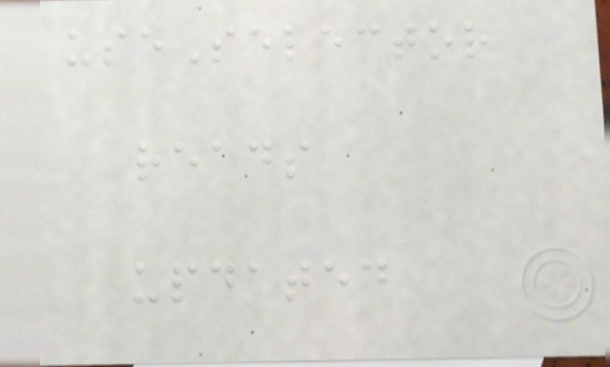useSelector
reads
updated
